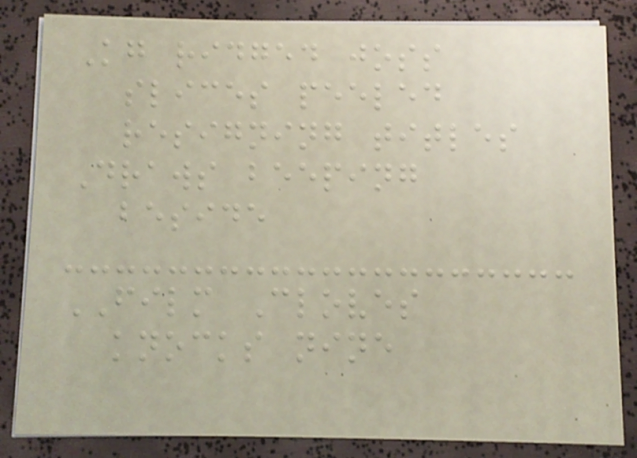Kg ridged joss
slices peeled
resigning titles
Draws beeping
beside
FILM Cloves
knocks nine
